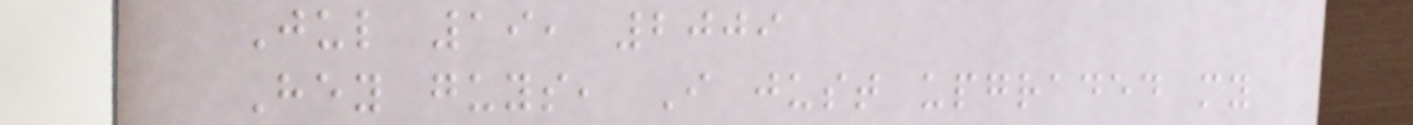Jul 19, 2009
Hey guys, I just upgraded my
